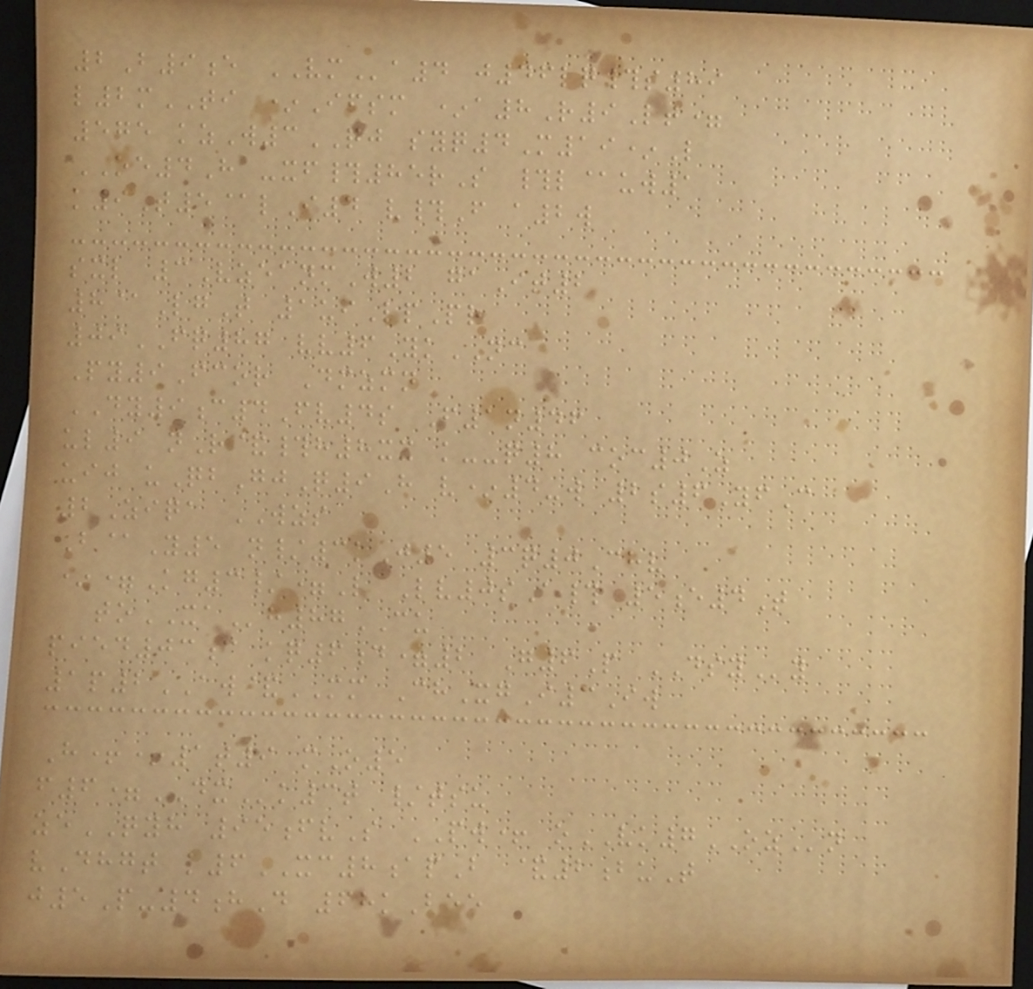2B9e VMa4 j46lq#s89
l2mTI *Ifsm *a8R9Lt=
575 kzW3QJ syq4M19*L
OE4H -xf#85rS #l@uw1
k9T5@lI4 v#F a2w
sxl 3VzeanmW2 gaIt2
8@LgT 1uiLpPr
09FQ87 vv6YkNC
Py9Fcor Dmzmn
DY9c4Fv4s F1n46
ul9 nR&#h8xx k--q8 coc0Z
uij uQbGjQ9H v*4-w 2s6YfC
2Ziqa WZS
B@Y5 n/3kJ5 3q0Chv
*=Kg3/=L Lv0sA# 5e4T
toXAh87CU
pied03c kq6d=2 G6P DSYy
1p2AW&MM ChXgI3Iw
H++1t9 mO5
f6=DXk3t /tsu
zeQYH 95fvS PW+ oVK7OZn
vDhgt k6XC8apB &2buT
j5P-4hD 68kBee
